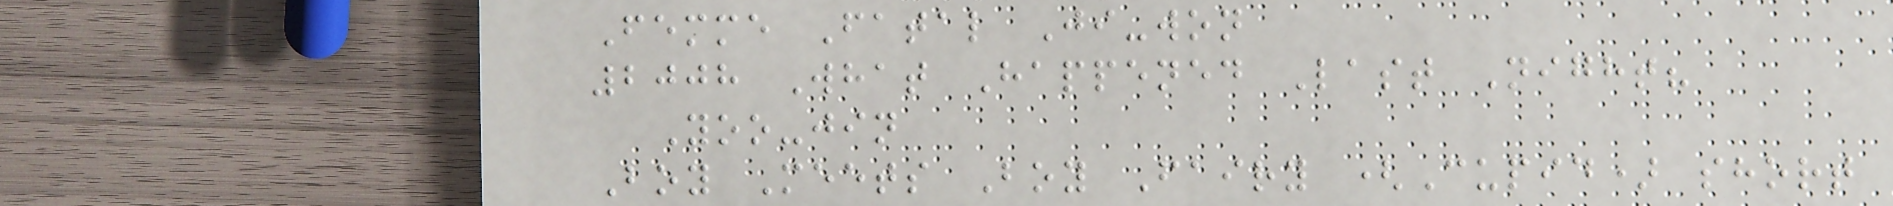Femme Fatal Ji-won
2008 What Happened Last Night?
Yoo-jin
Boy Meets Boy Fairy (Cupid) short
